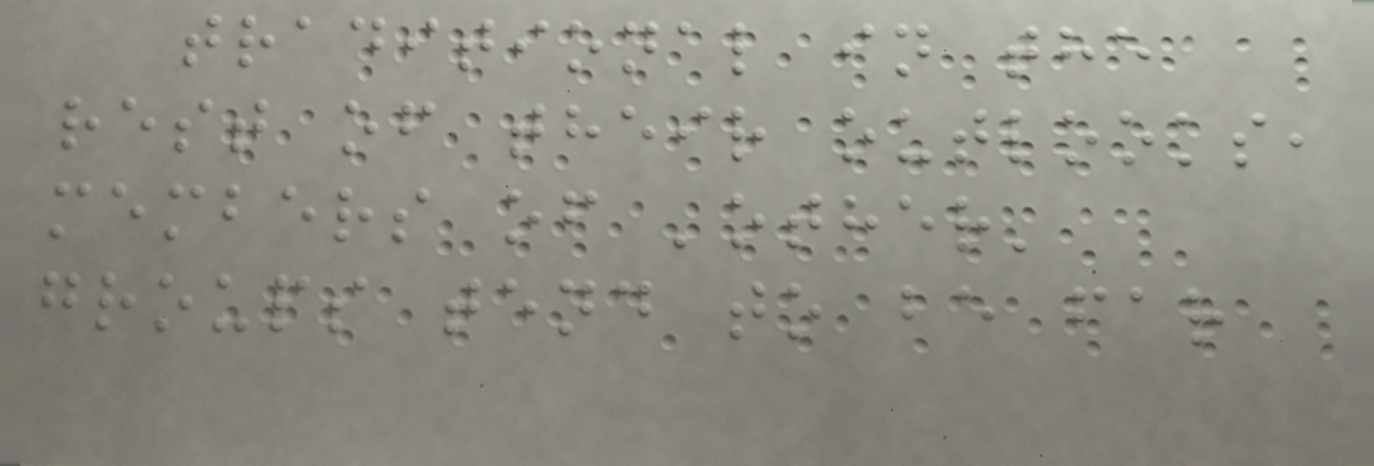traditional in the
rest of their outlooks,
members of 'other'
groups tend to be far
